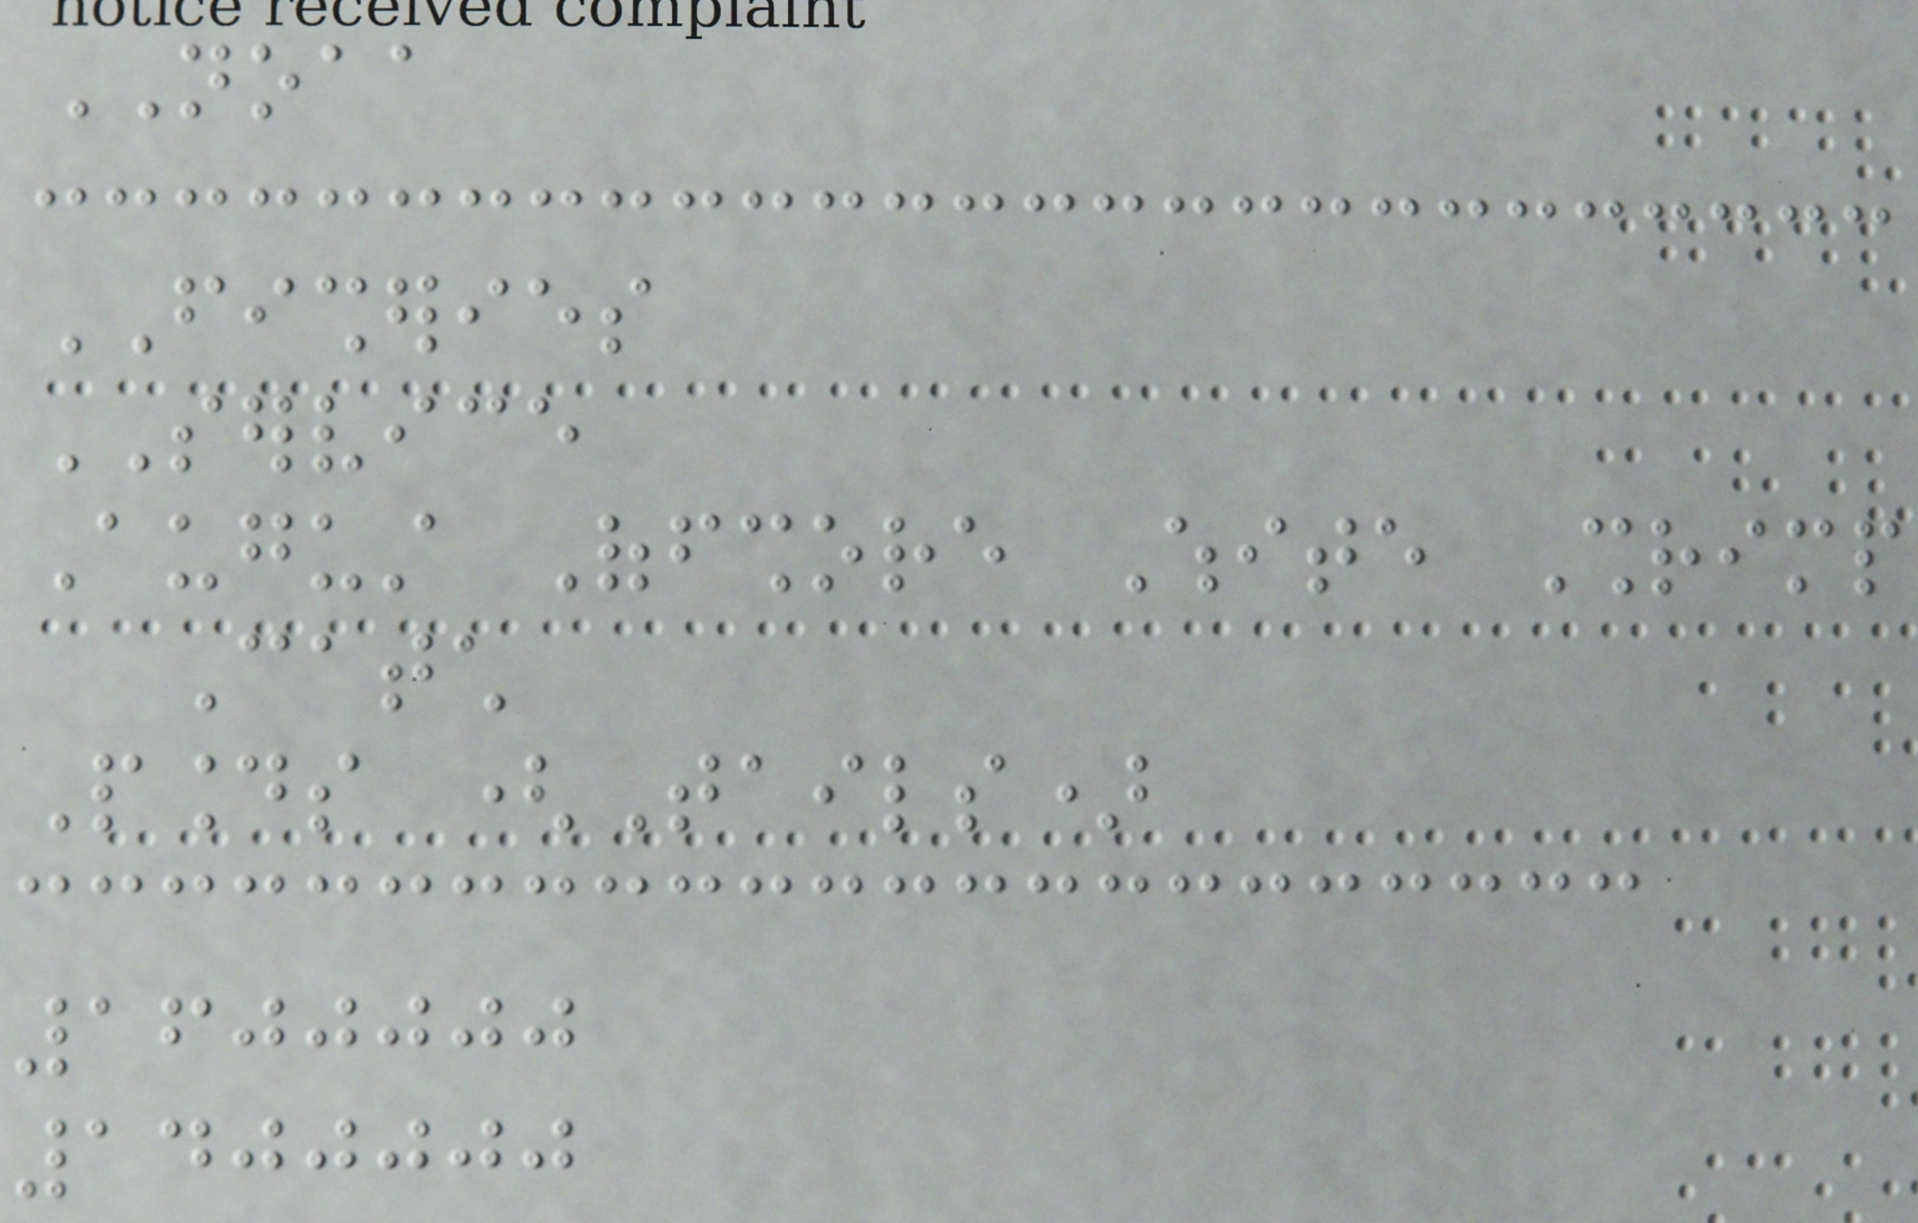NOAA
FISHERIES
SERVICE
August Offshore White Shrimp
Catch
Pounds (Tails)
1600000
1400000
